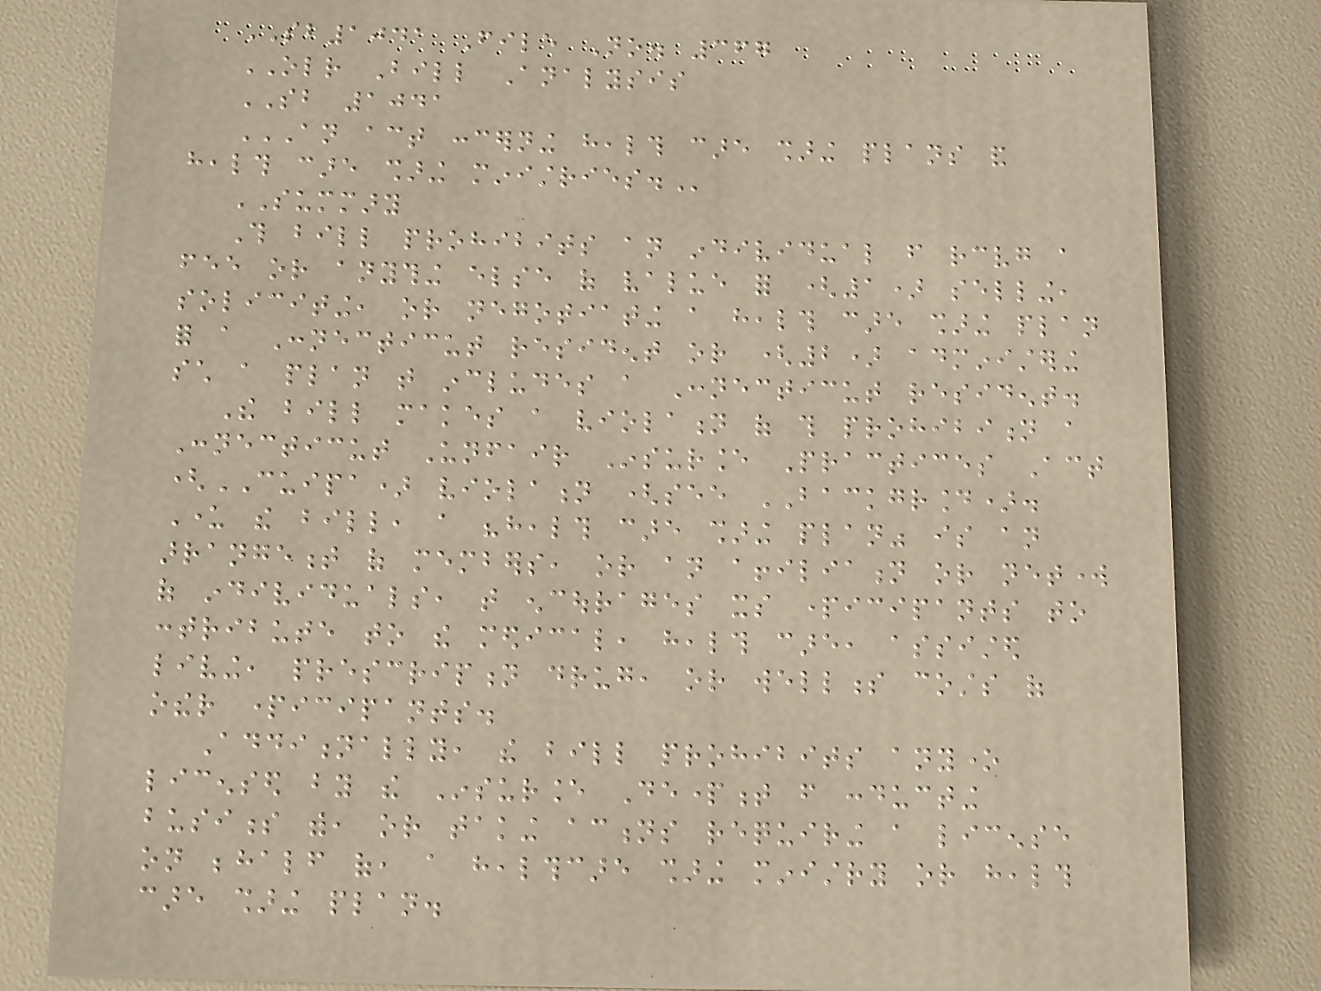SB1041 File No. 367
OLR Bill Analysis
SB 1041
AN ACT CONCERNING HEALTH CARE SHARING PLANS AND
HEALTH CARE SHARING MINISTRIES.
SUMMARY
This bill prohibits an individual from receiving a
fee or anything else of value for (1) selling,
soliciting, or negotiating a health care sharing plan
for a Connecticut resident or (2) administering
such a plan that includes a Connecticut resident.
The bill makes a violation of this prohibition a
Connecticut Unfair Insurance Practices Act
(CUIPA) violation (see BACKGROUND).
Under the bill, a "health care sharing plan" is an
arrangement of members, or an affiliation or network
of individuals, that encourages its participants to
contribute to the medical, health care, assisted
living, prescription drug, or wellness costs of
other participants.
Additionally, the bill prohibits anyone
licensed by the Insurance Department from conducting
business with, or taking actions requiring a license
on behalf of, a healthcare sharing ministry or health
care sharing plan.
